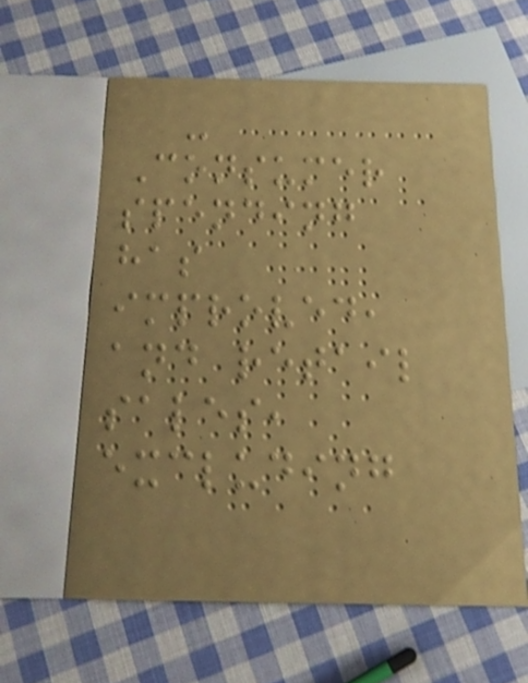-
Consumer
spending
has
improved,
and retail
sales,
excluding
